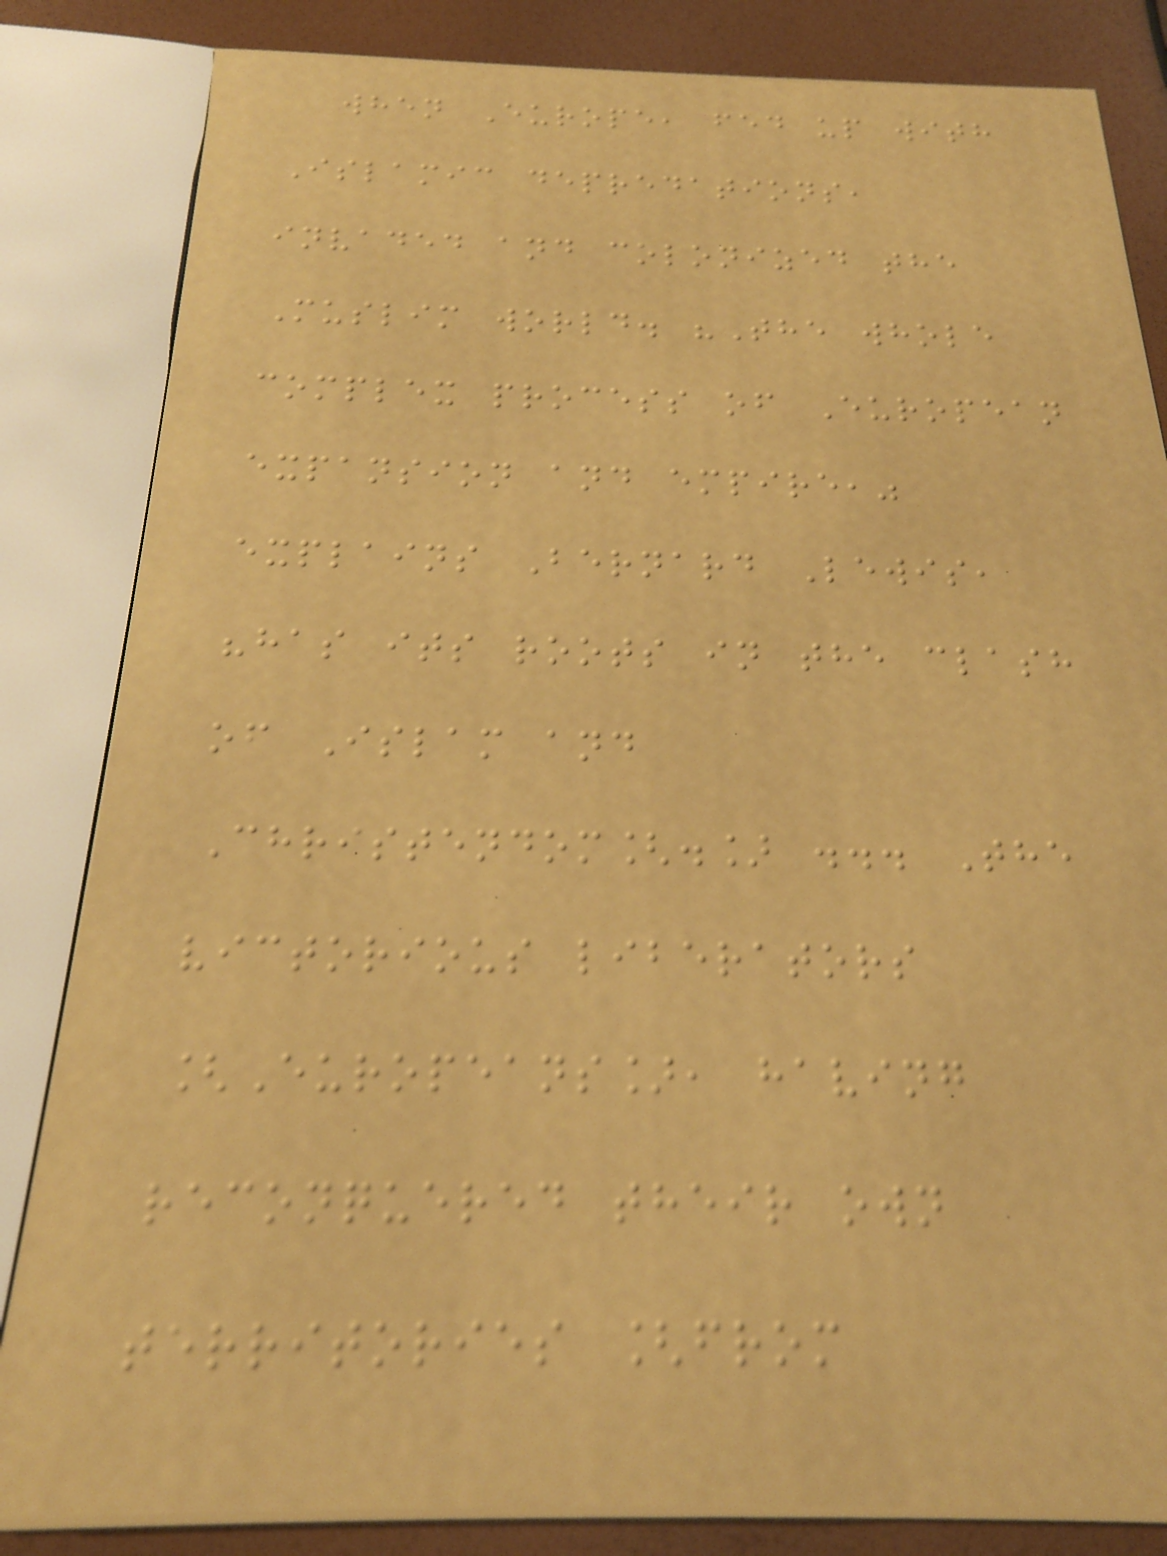when Europe, fed up with
Islamic depredations,
invaded and colonized the
Muslim world. "The whole
complex process of European
expansion and empire,"
explains Bernard Lewis,
"has its roots in the clash
of Islam and
Christendom[.] ... The
victorious liberators
[Europeans], having
reconquered their own
territories [from
